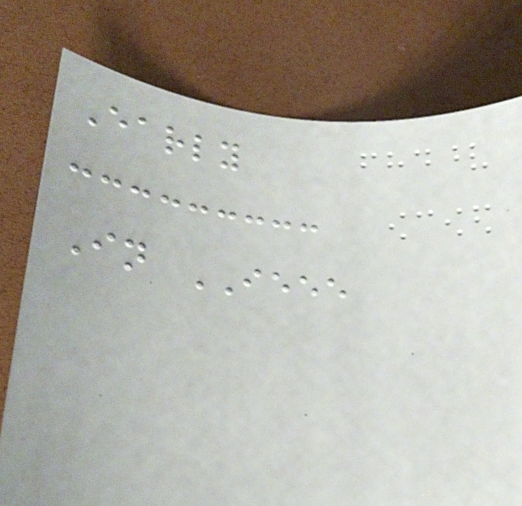Early
In IEEE
